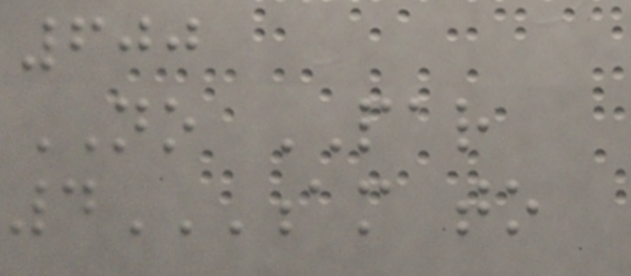600
NO PAR
4AM TO
